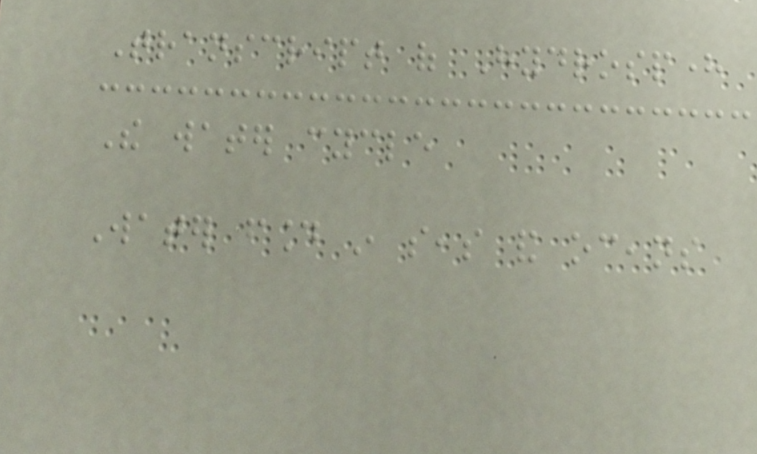Transcript of Hydrosphere
The water cycle
Water found in seas and oceans
